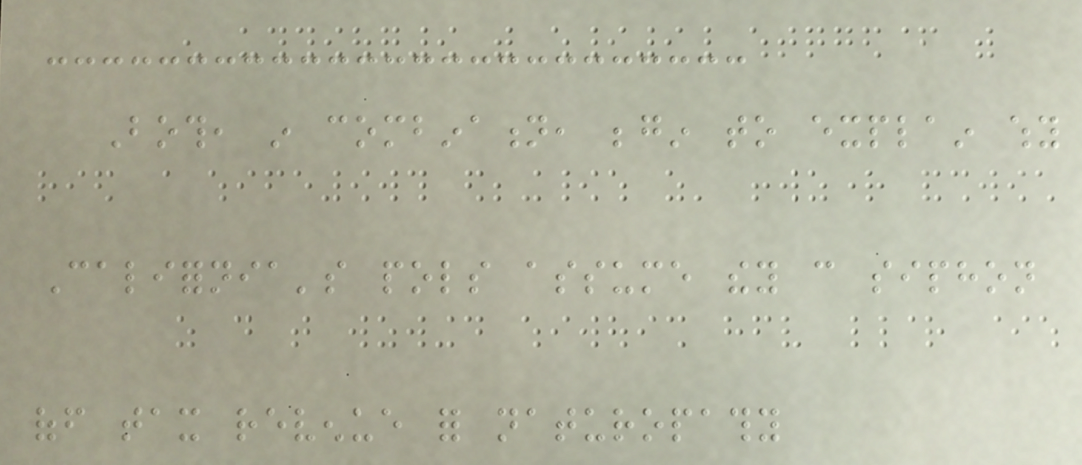Both, in combination, begin to explain why
California's pols assume they can siphon
off tax revenue for naturopathy
